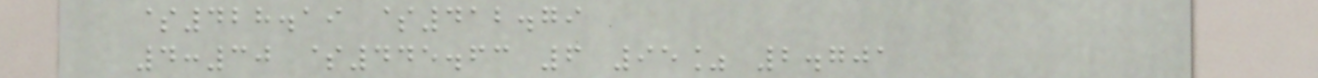$428.19 $412.79
4:30 $445.63 6 95% 2.701
